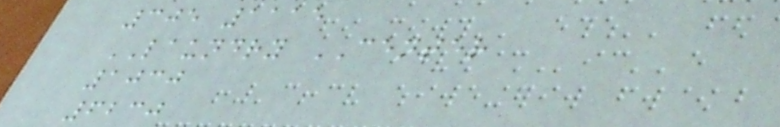305 1115
LAUNDRY CENTER
1030
6230
